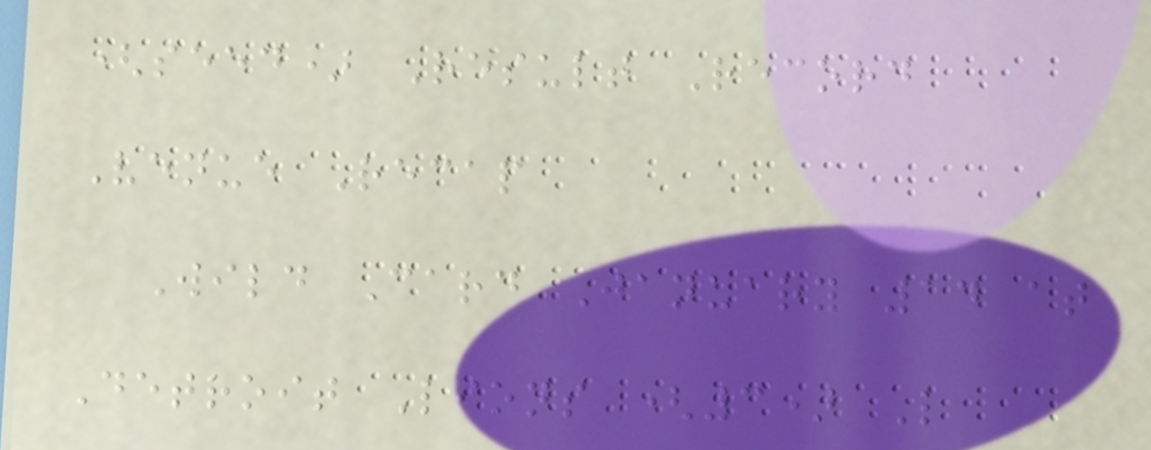(seed) Result Record
Venue Recap
Wild Card January 14 at
Detroit Lions (3) L
